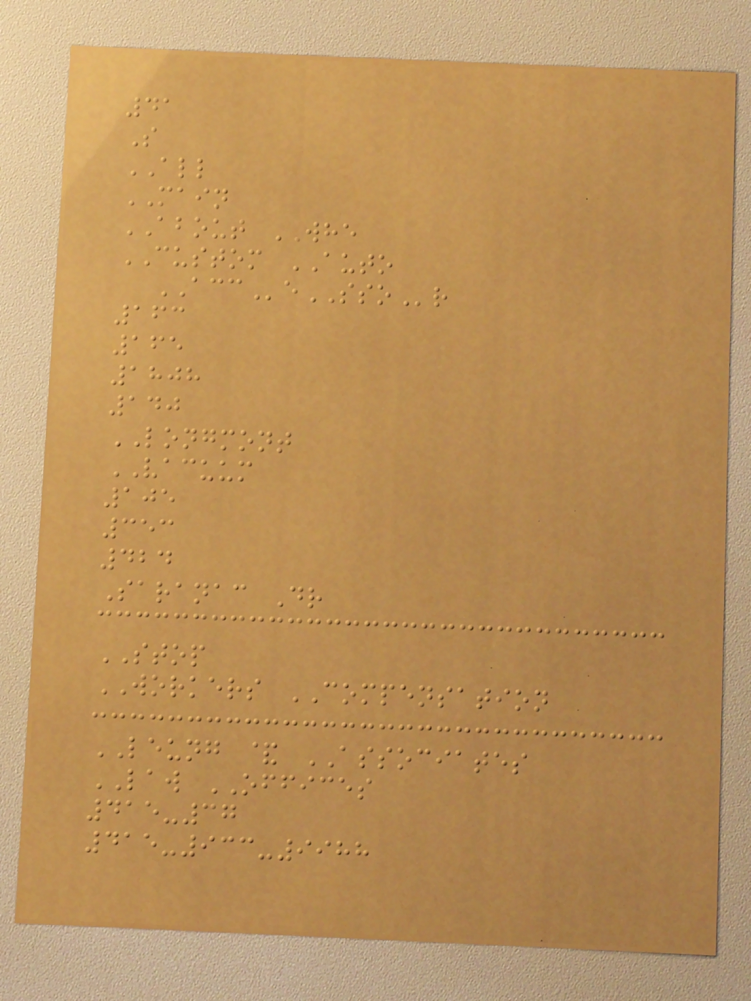41
S
ALL
MAIN
ABOUT WHE
CUSTOM AUTO
ACCeSSOr
163
165
1808
140
LONGMONT
VACUUM
105
353
424
Saranac Dr
STOP
WORKERS COMPENSATION
LEUNG & ASSOCIATES
LAW OFFICES
415-37
415-933-9988
